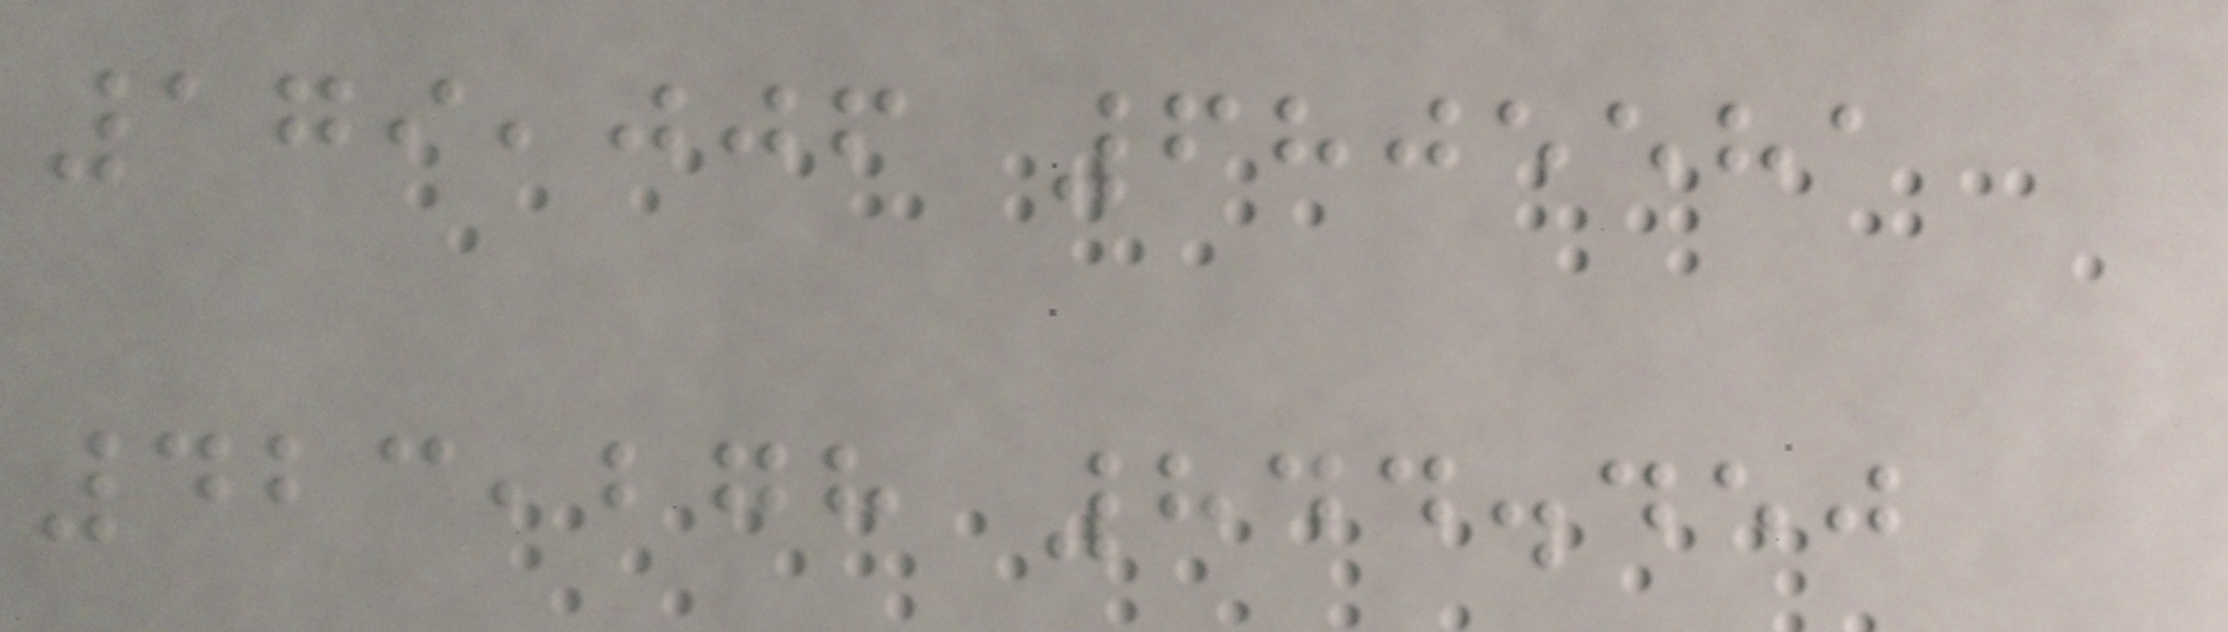179,006 6805581
423,278 844.450
